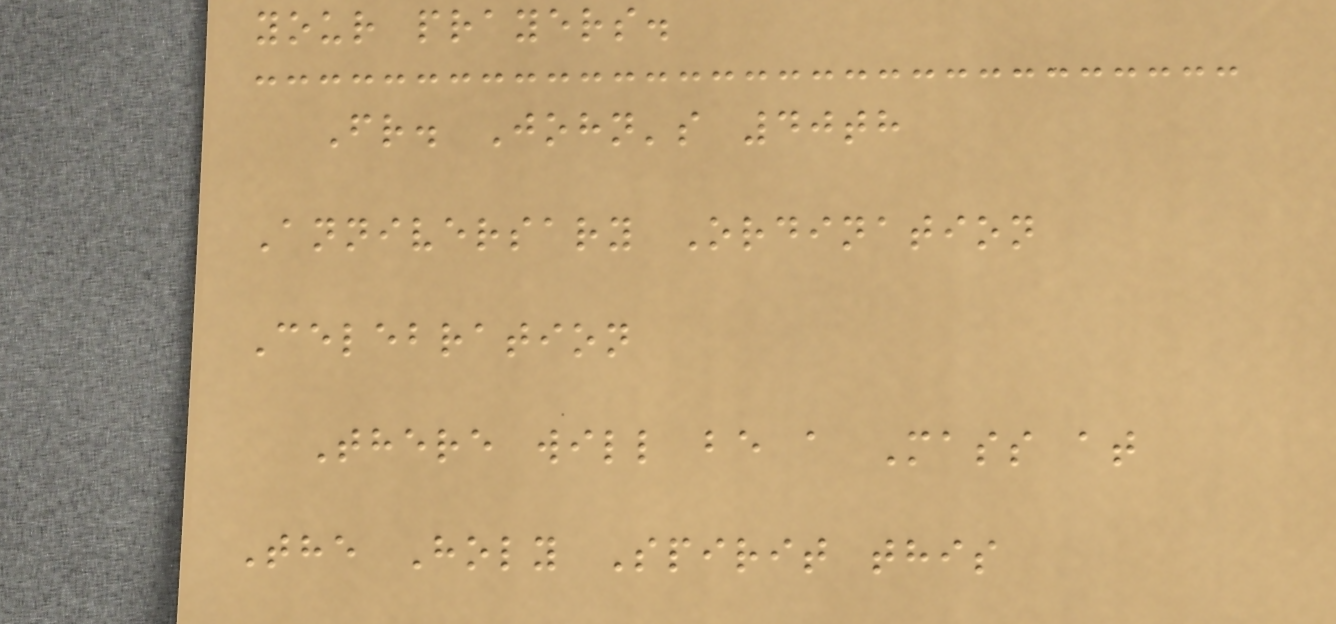your prayers.
Fr. John's 40th
Anniversary Ordination
Celebration
There will be a Mass at
The Holy Spirit this
